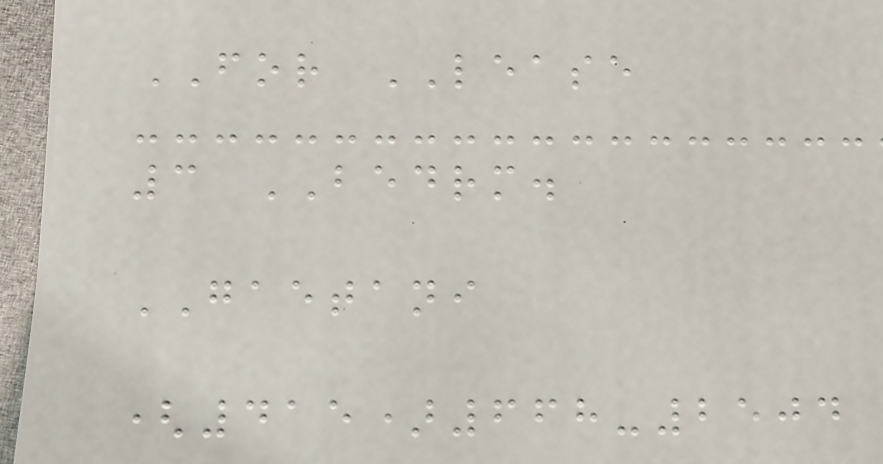FOR LEASE
3 BEDRM.
GAETANI
(415)668-2504
